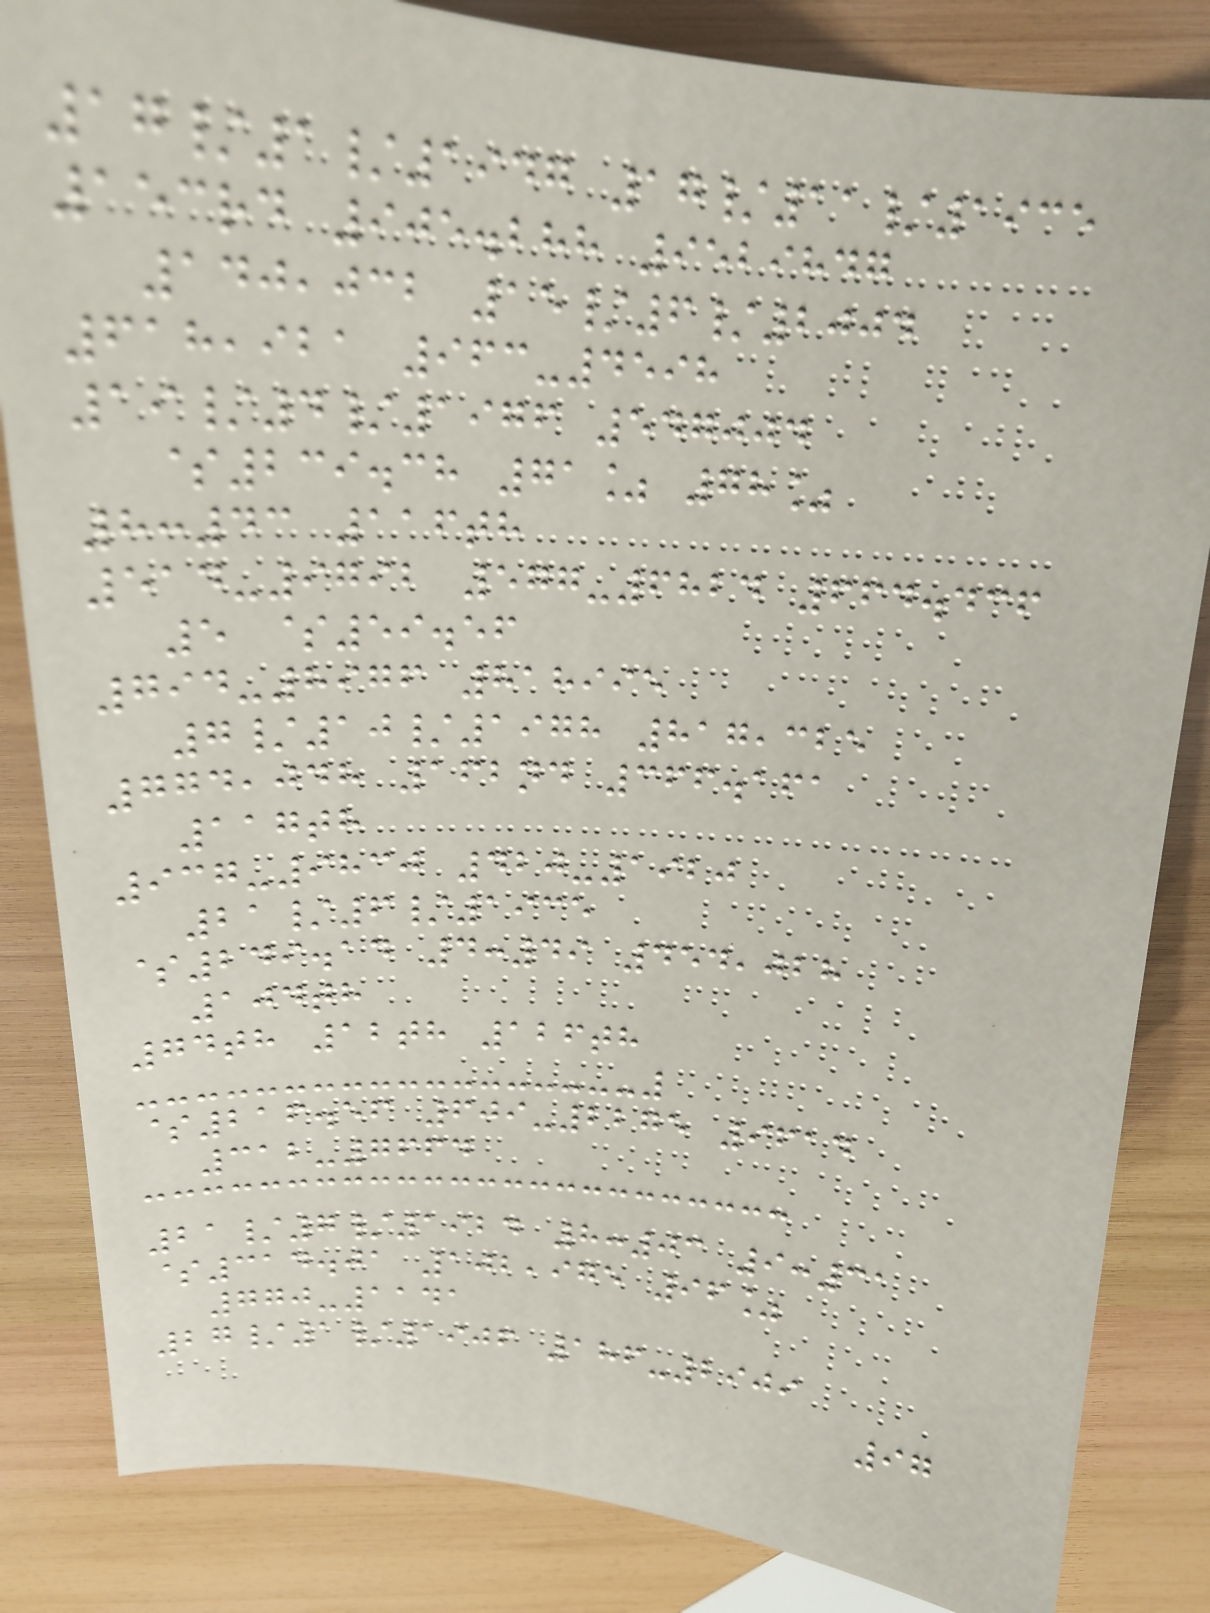17/1/1947 17/11/1935
153rd 905.288 9529847
140,032 15/6/2004
618,921 963-4598
19/4/1976 547004
$239.38 71% 78%
8:43 116th
514-9792 577-6824 664.436
5 $59.56
794-8976 818995
7/10/1978 817,325
774,048 162nd 366.161
117th
937-9830 420-1920
21/6/1935
$249.14 4:49 454,028
104th
74th 12th 126th
$216.56 609-2275 9614
312-7664
21/7/1924 8:03 9:31
$314.01 102,975 96%
770-1141
27/1/1906 186-2909
97
